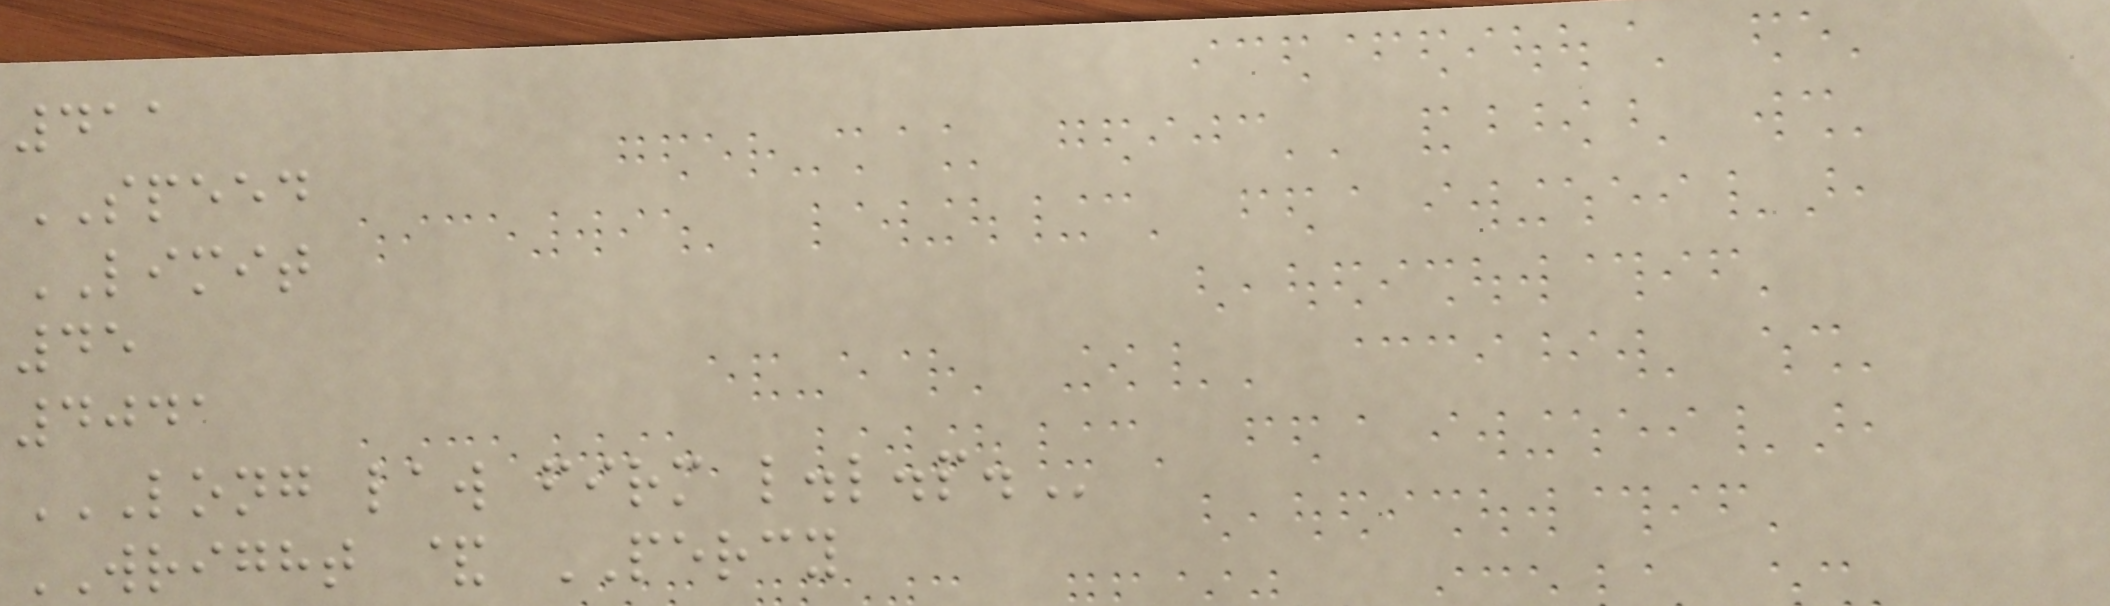411
SPEED
LIMIT
45
4041
LONG LAW FIRM L.L.P.
WRIGHT & PERCY
